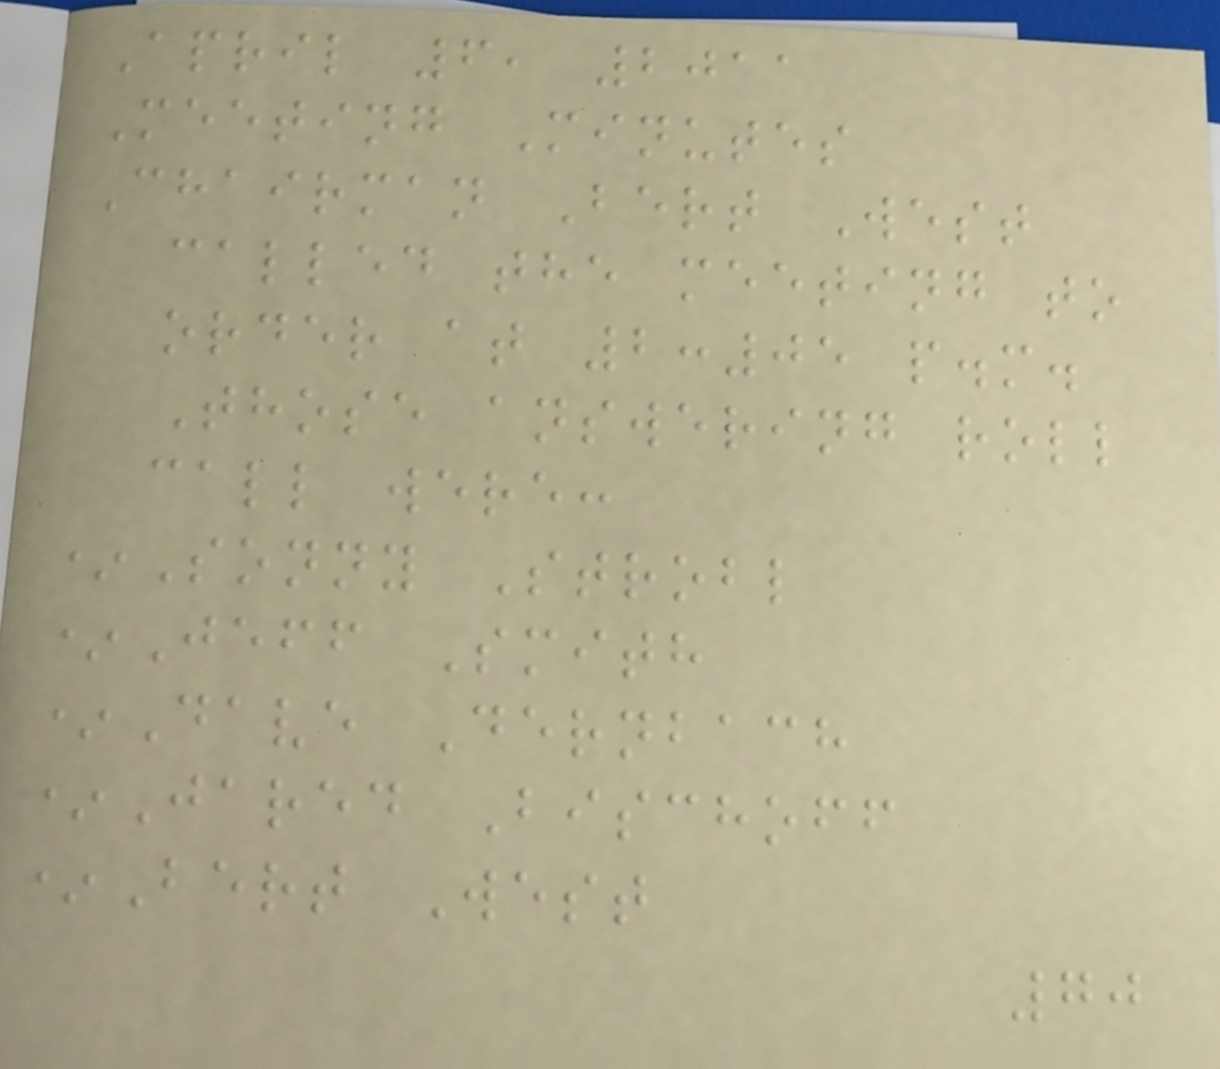April 6, 2011
Meeting Minutes
Chairman Bert West
called the meeting to
order at 2:05 p.m.
Those answering roll
call were:
*Sonny Strobl
*Jeff Smith
*Dave Dernbach
*Jared Bischoff
*Bert West
70
